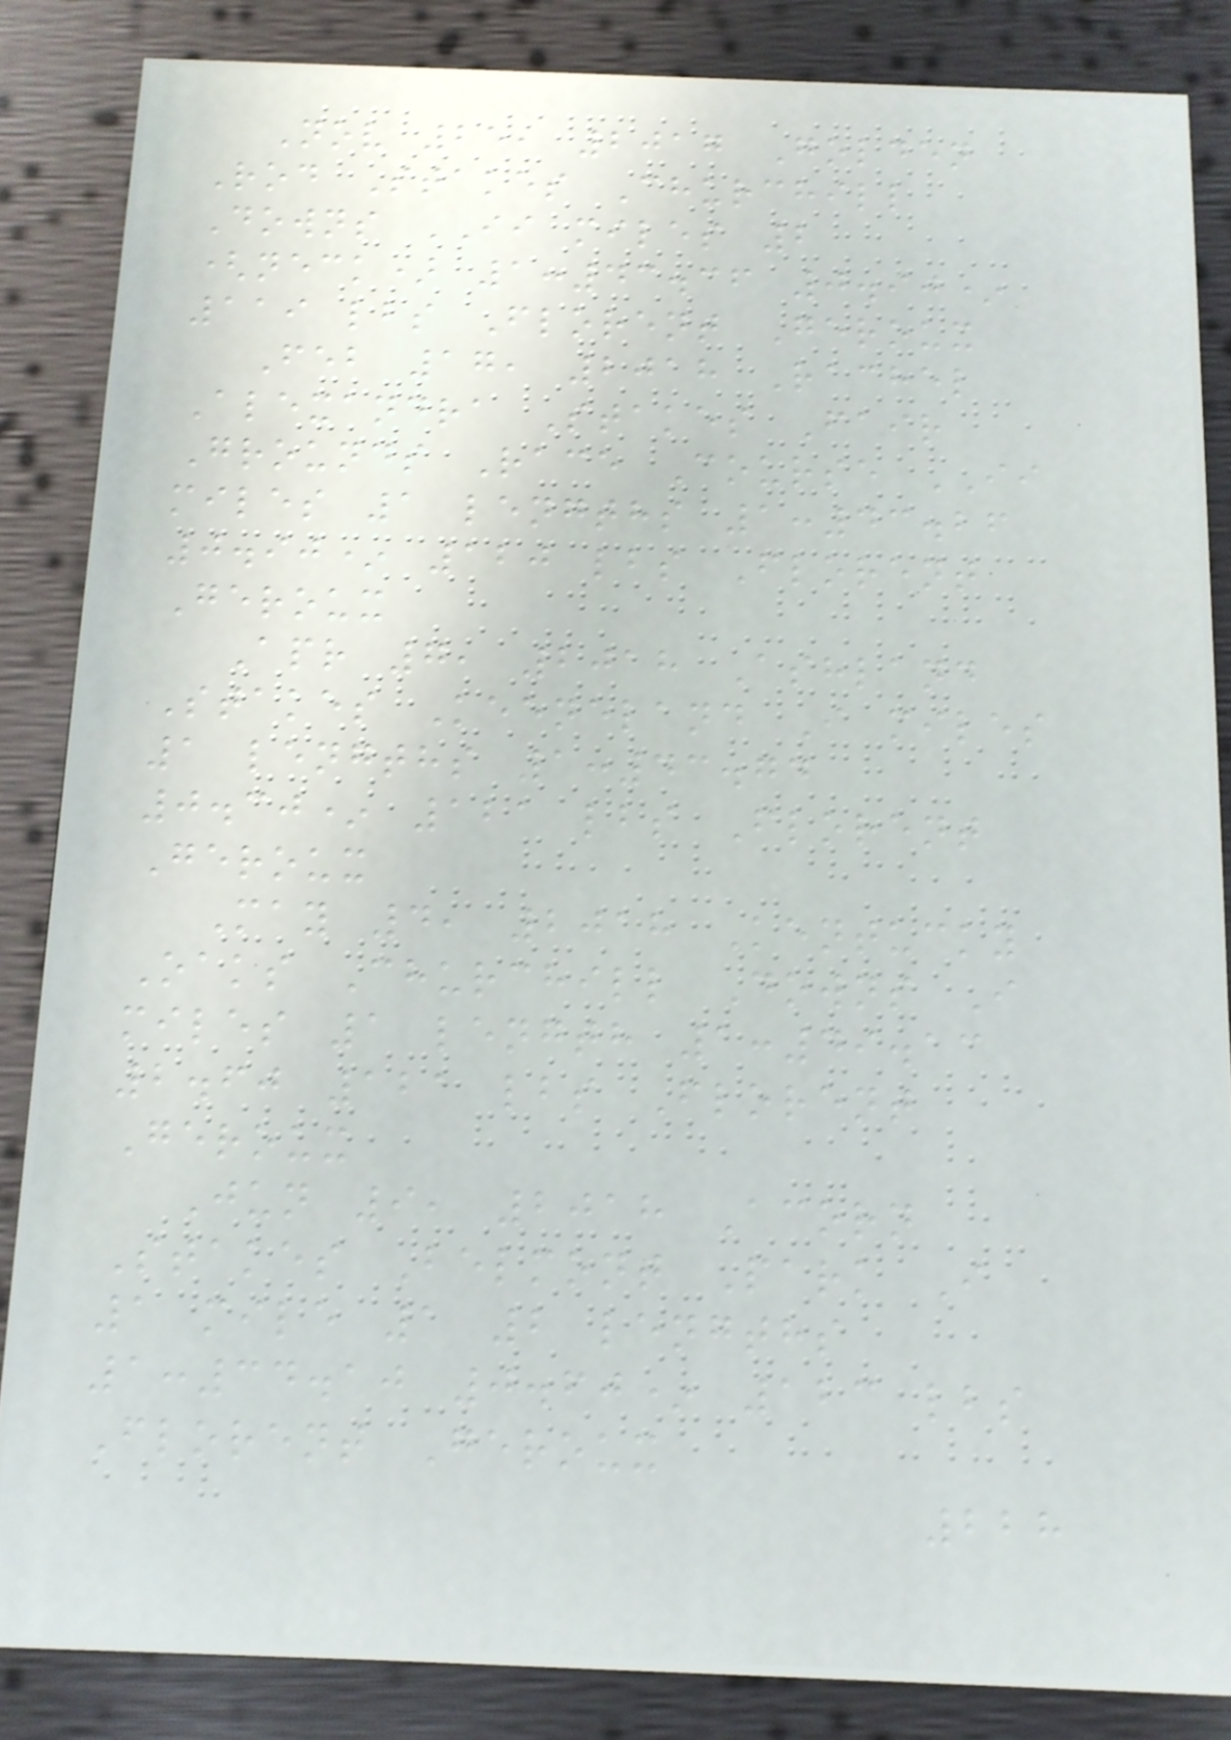Nov 25, 2017 Golden
Rod Stakes Churchill
Downs II miles 2
(neck) 1:43.36 0.90*
119 lbs Florent Geroux
Feb 17, 2018 Rachel
Alexandra Stakes Fair
Grounds Race Course II
miles 1 lengths 1:43.26
0.90* 120 lbs Florent
Geroux
Apr 7, 2018 Ashland
Stakes Keeneland I miles
1 lengths 1:43.74
0.30* 121 lbs Florent
Geroux
May 4, 2018 Kentucky
Oaks Churchill Downs I
miles 1 length 1:49.13
2.60 121 lbs Florent
Geroux
Jun 9, 2018 Acorn
Stakes Belmont Park I
1 mile 1 2 lengths
1:34.10 0.60* 123 lbs
Florent Geroux
228
